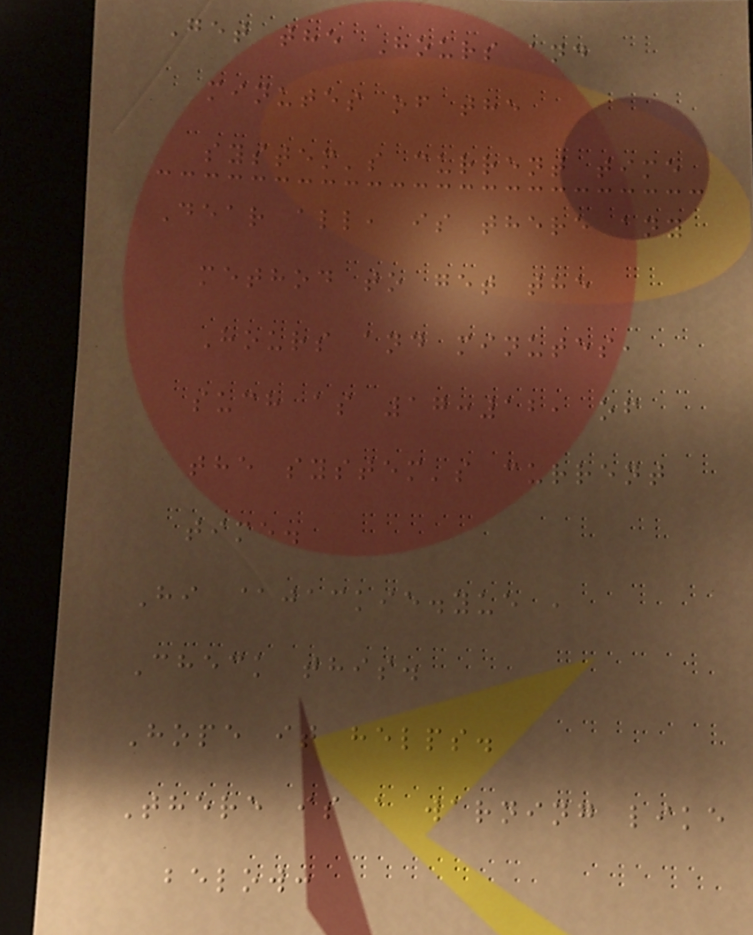Get the Hours and
minutes of the
system's current time
Dear all, is there any
method to get the
Hours and minutes,
such as 17:12, of
the system's current
time.
Hi @jackie.yue ,
Check this.
Hope it helps.
There is a warning like
below:
